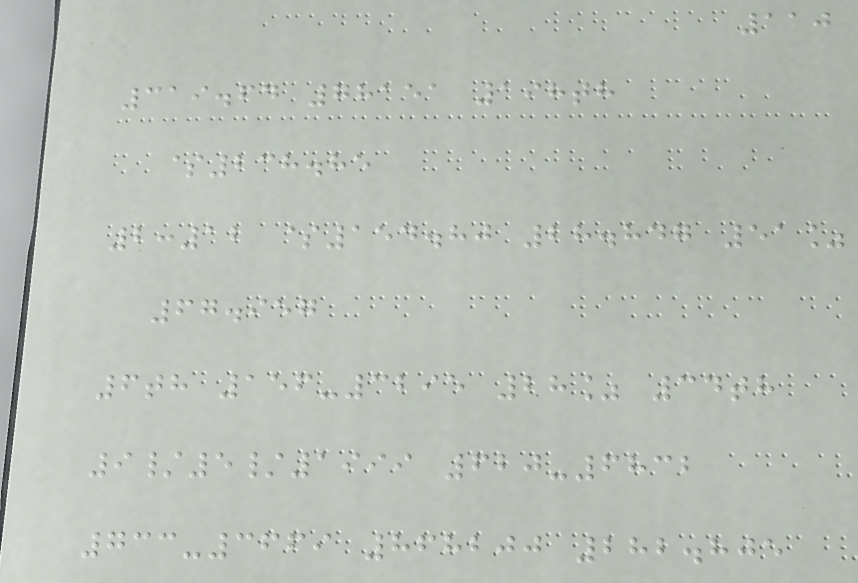110
319.64 78151 198th
$238.85
2:12 $154.80 28.847 51%
67.957
6th 156-3295 28% 34th
9/5/1999 620-6832
733-3669 868200 282.805
